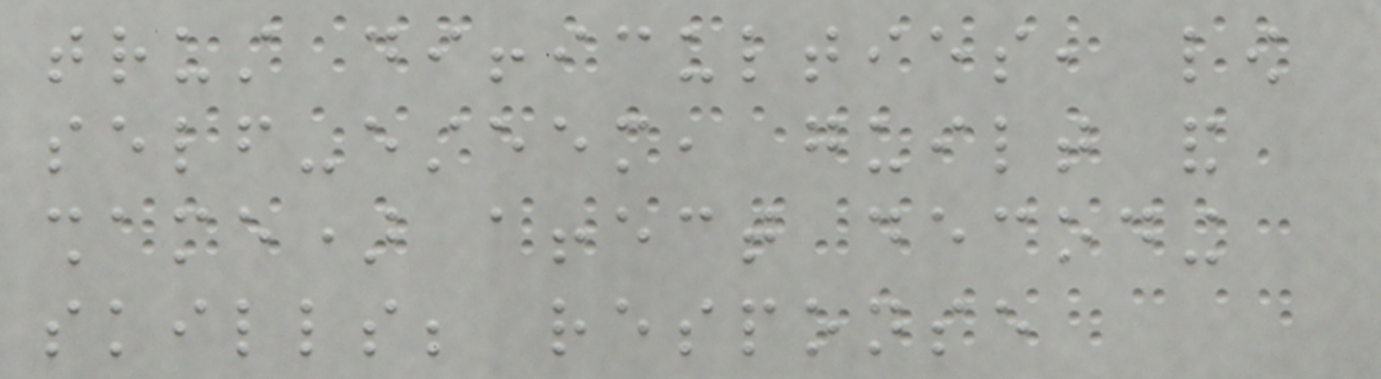trust difficulties, low
self-esteem, guilt and
shame) affect decoding
skills; response
